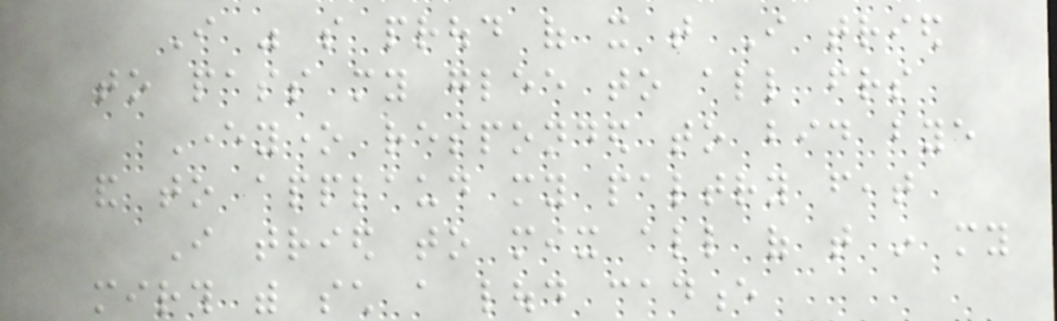I was so proud of it that I tried
to pass my glee to all friends
Everyone responded to bid bye
and to applaud my paltry feat
I tried to mix all of that in my
mirth with such a loud cadence
